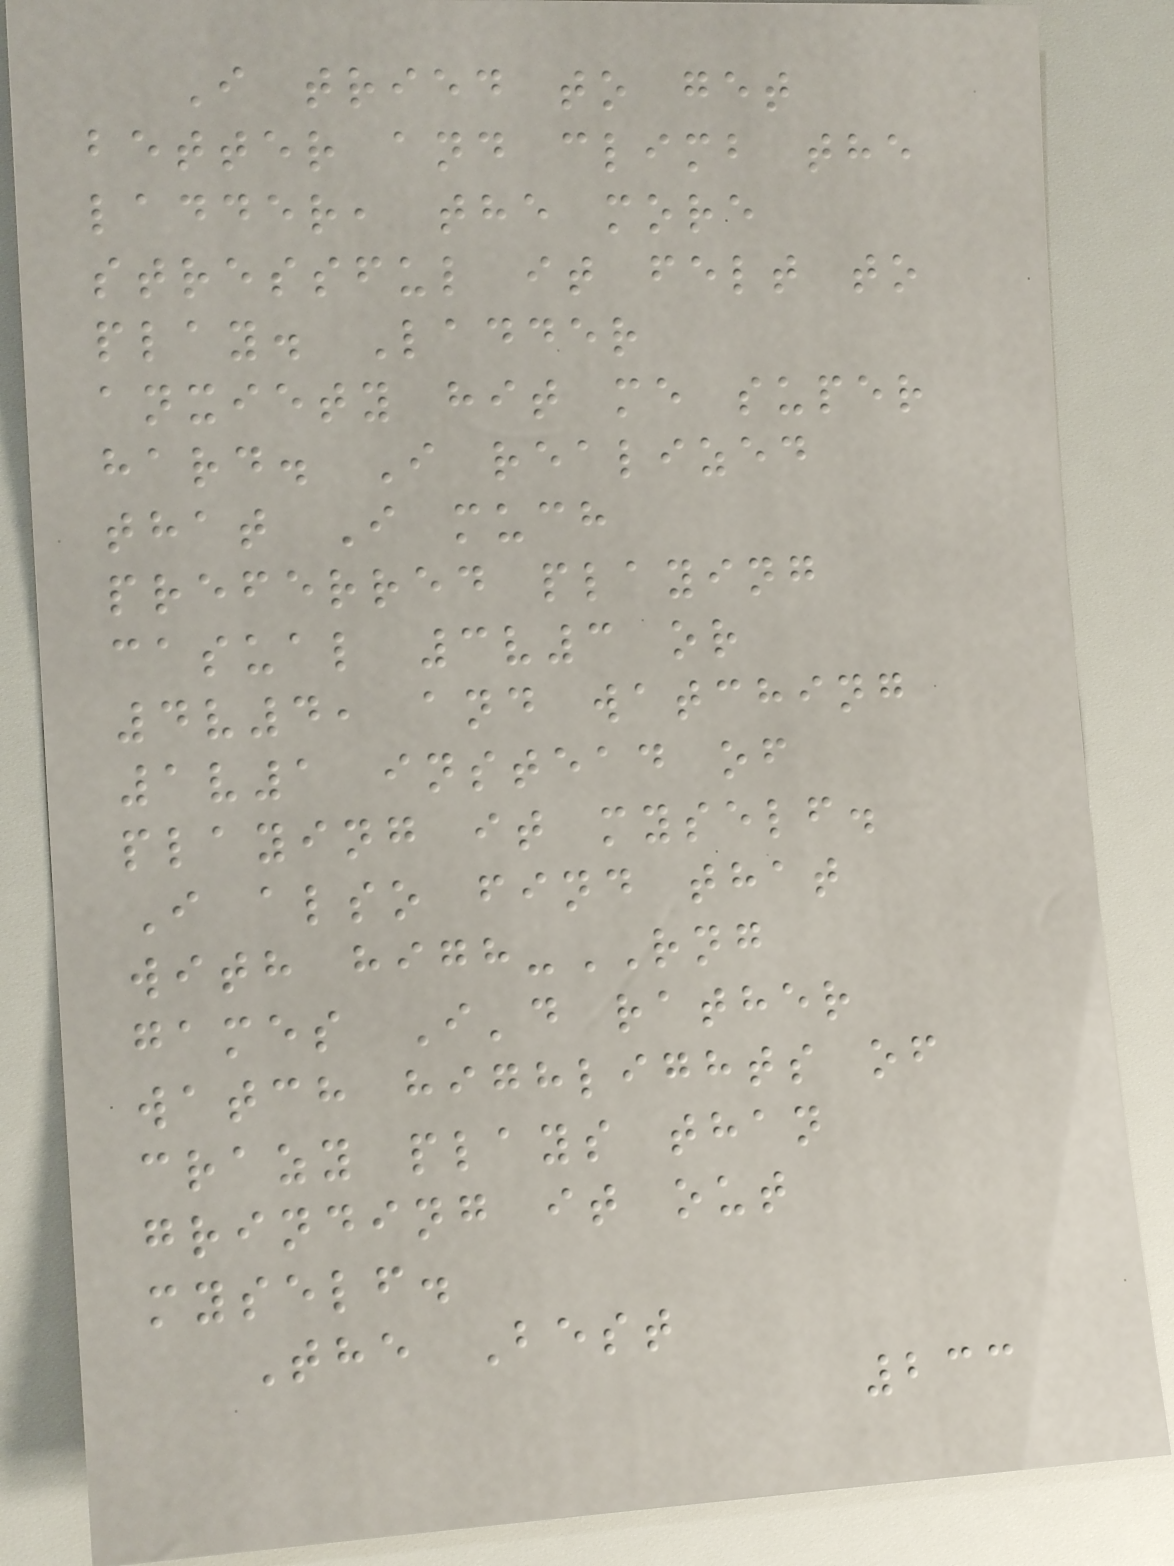I tried to get
better and climb the
ladder, the more
stressful it felt to
play. Ladder
anxiety hit me super
hard. I realized
that I much
preferred playing
casual 3v3 or
4v4, and watching
1v1 instead of
playing it myself.
I also find that
with high-RNG
games I'd rather
watch highlights of
crazy plays than
grinding it out
myself.
The Best
233
